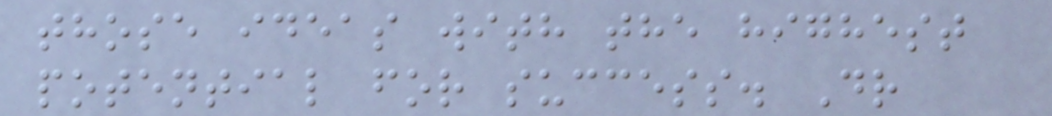those ideas with the highest
potential for success. Dr
